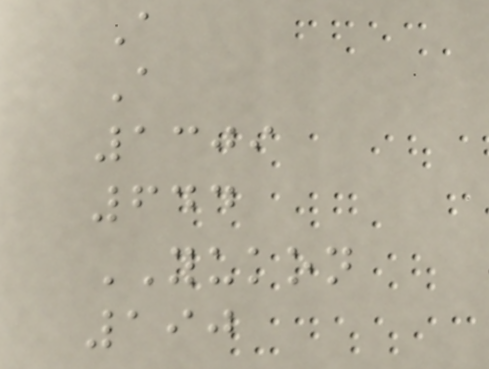A
A
1309
644
YUKON
190
